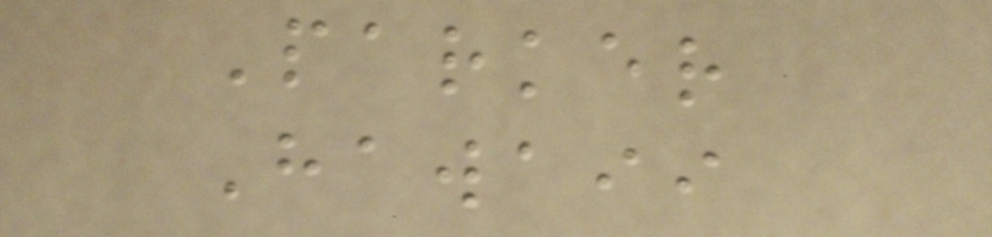Parker
Hawaii
